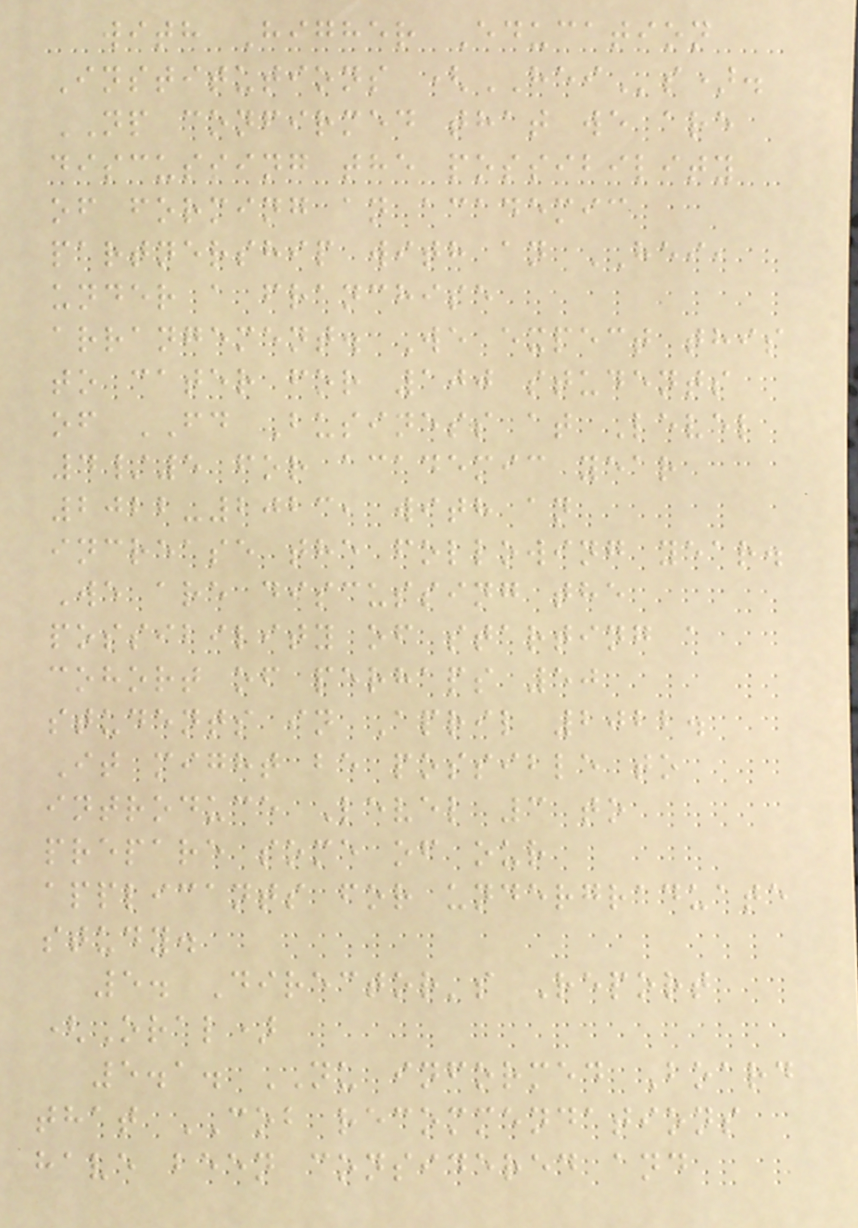with Higher Education
Institutions (HEIs).
NP confirmed that we are
discussing the possibility
of forming an academic
partnership with an HEI,
under a franchise
arrangement. We expect this
to cater for 100 students
of FD Business at Level
4/5 for academic year
2022-2023, with an
increase the following year.
We are discussing the
possibility of starting a
cohort of perhaps 50
students in April 2022.
It might be possible to
introduce Level 3 to
prepare some of our
applicants for undergraduate
study.
5. Director's Report
(Oral)
5.1. NU informed Board
that COB recommendations
have been considered and
